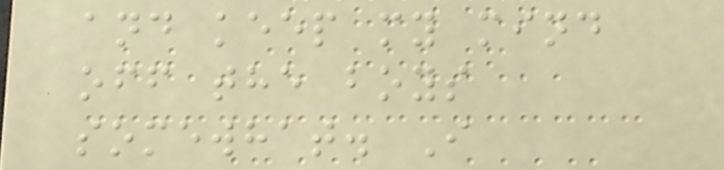and keep my mind
off the boys
somewhat. I
